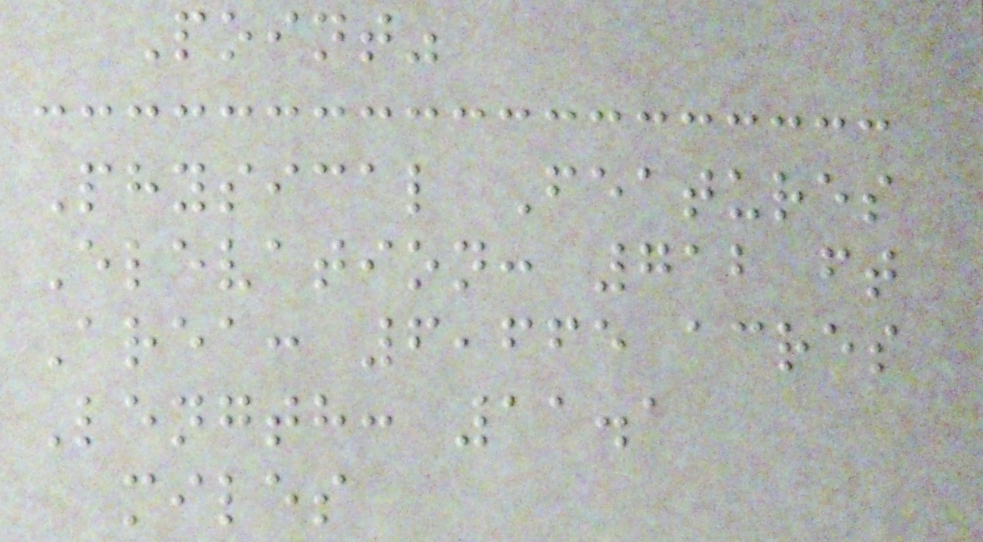Point"
Physical Features
Elevation: 712 ft
Area: 6,665 acres
Length: 11.1
miles
